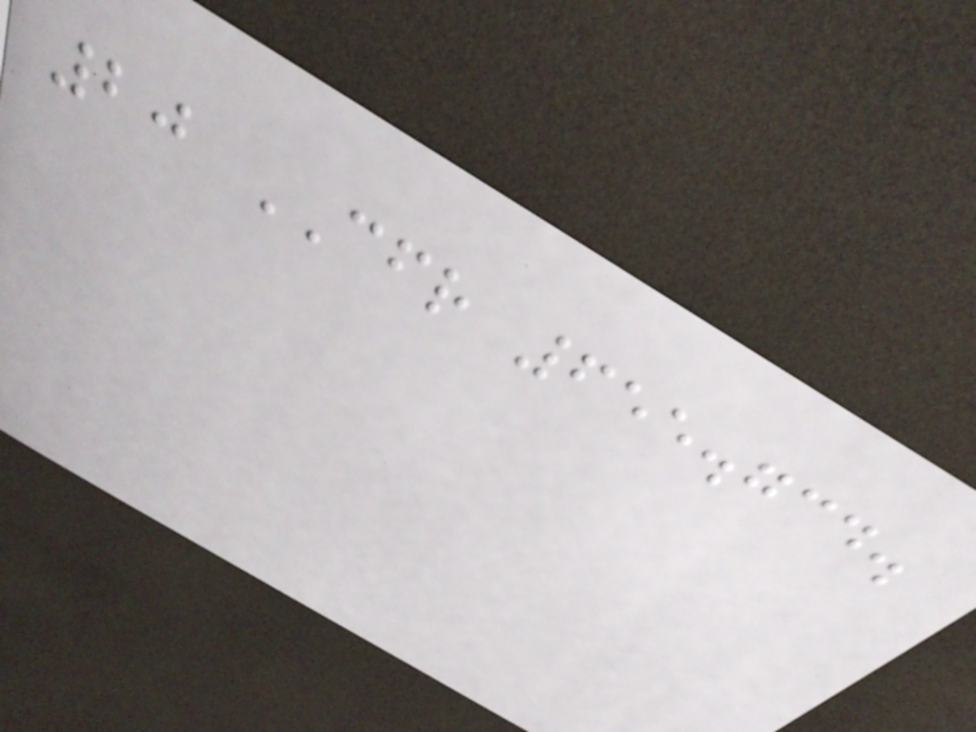20 CFR 655.734.
